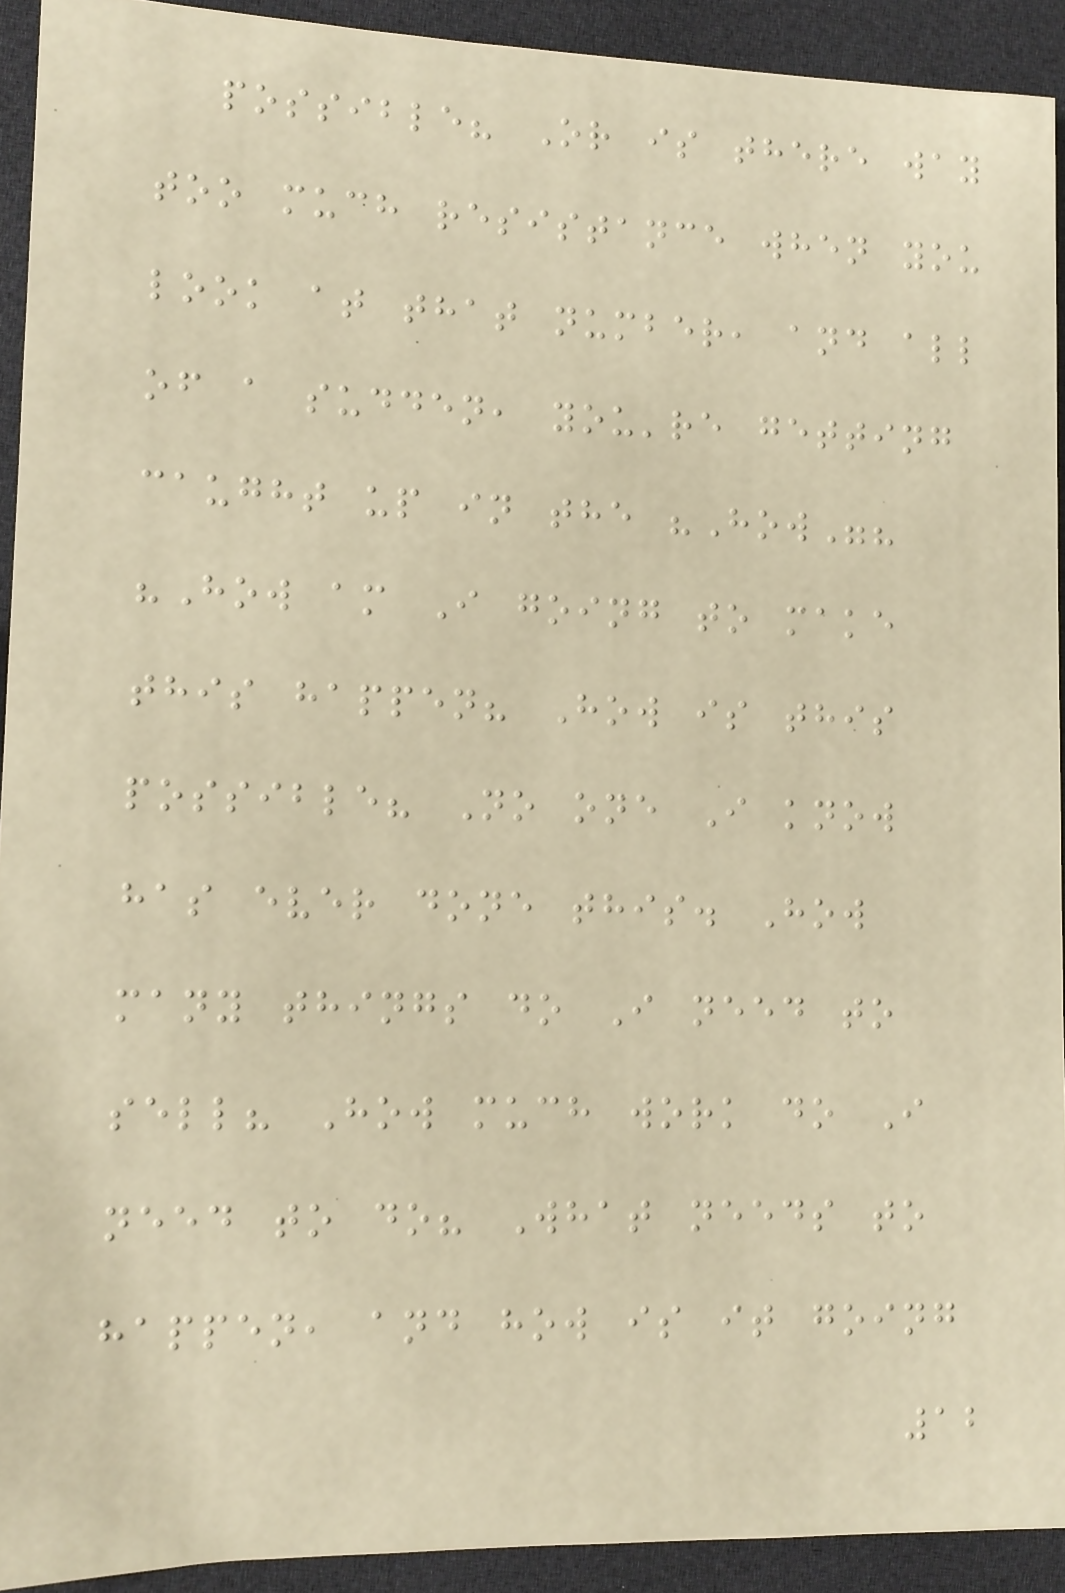possible? Or is there way
too much resistance when you
look at that number, and all
of a sudden, you're getting
caught up in the "How"?
"How am I going to make
this happen? How is this
possible? No one I know
has ever done this. How
many things do I need to
sell? How much work do I
need to do? What needs to
happen, and how is it going
12
